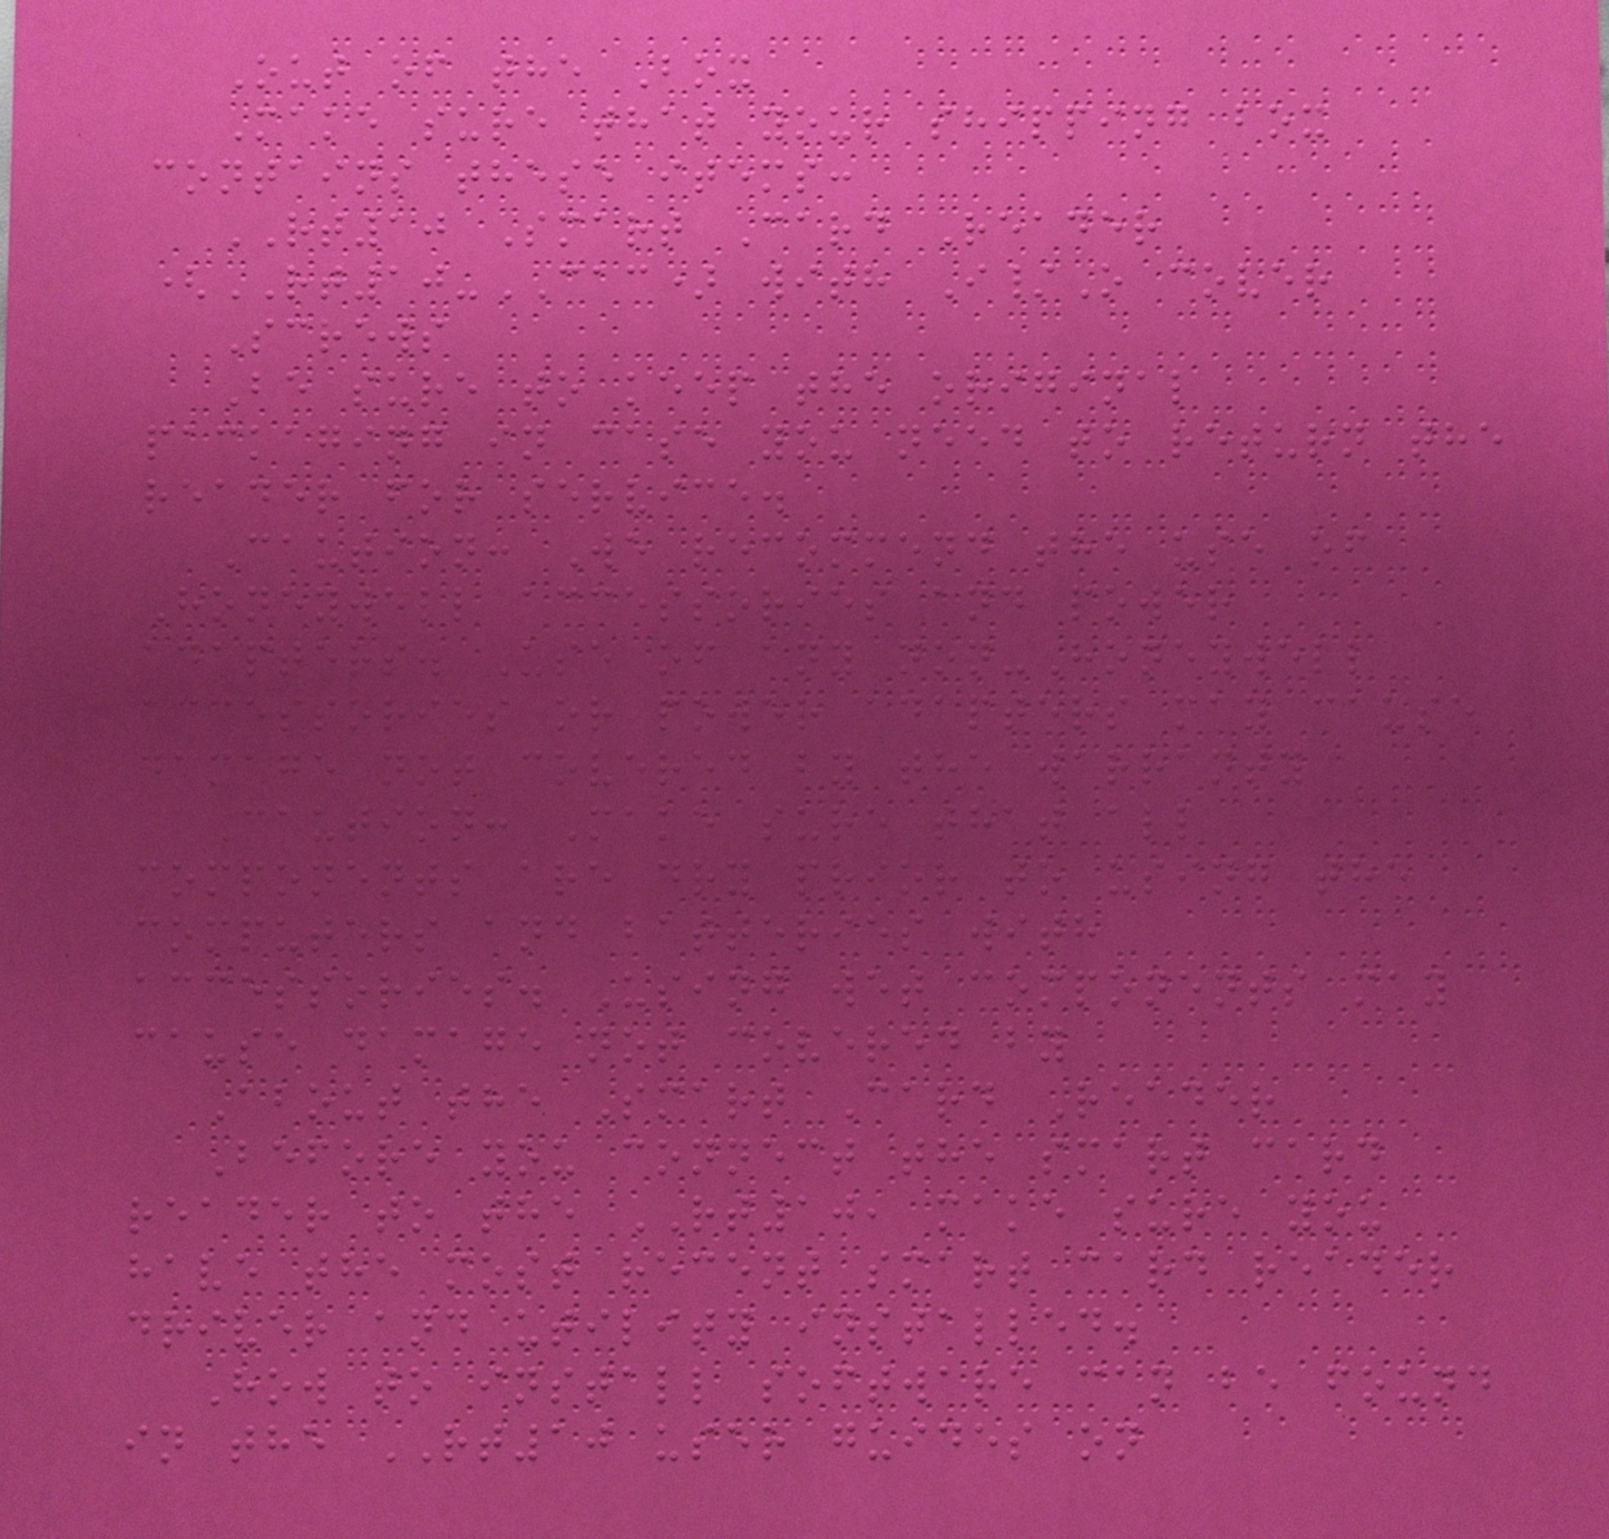Out of the Box
Make sure that your shipping box
contains these items:
RT10 Smart Card Reader
(RT10-CAC) with I/O cover
Screws
Be sure to keep the original
packaging in case you need to return the
reader for service.
Caution: We recommend the use of
Honeywell accessories and power
adapters. Use of any non-Honeywell
accessories or power adapters may cause
damage not covered by the warranty
Caution: Make sure that all
components are dry prior to using the
computers and batteries with
accessories. Using wet components may
cause damage not covered by
About the Smart Card Reader
Before you connect the smart card
reader to the RT10, make sure you
have the most recent smart card reader
driver and utility installed.
How to install software can be found
in the RT10 user guides on
